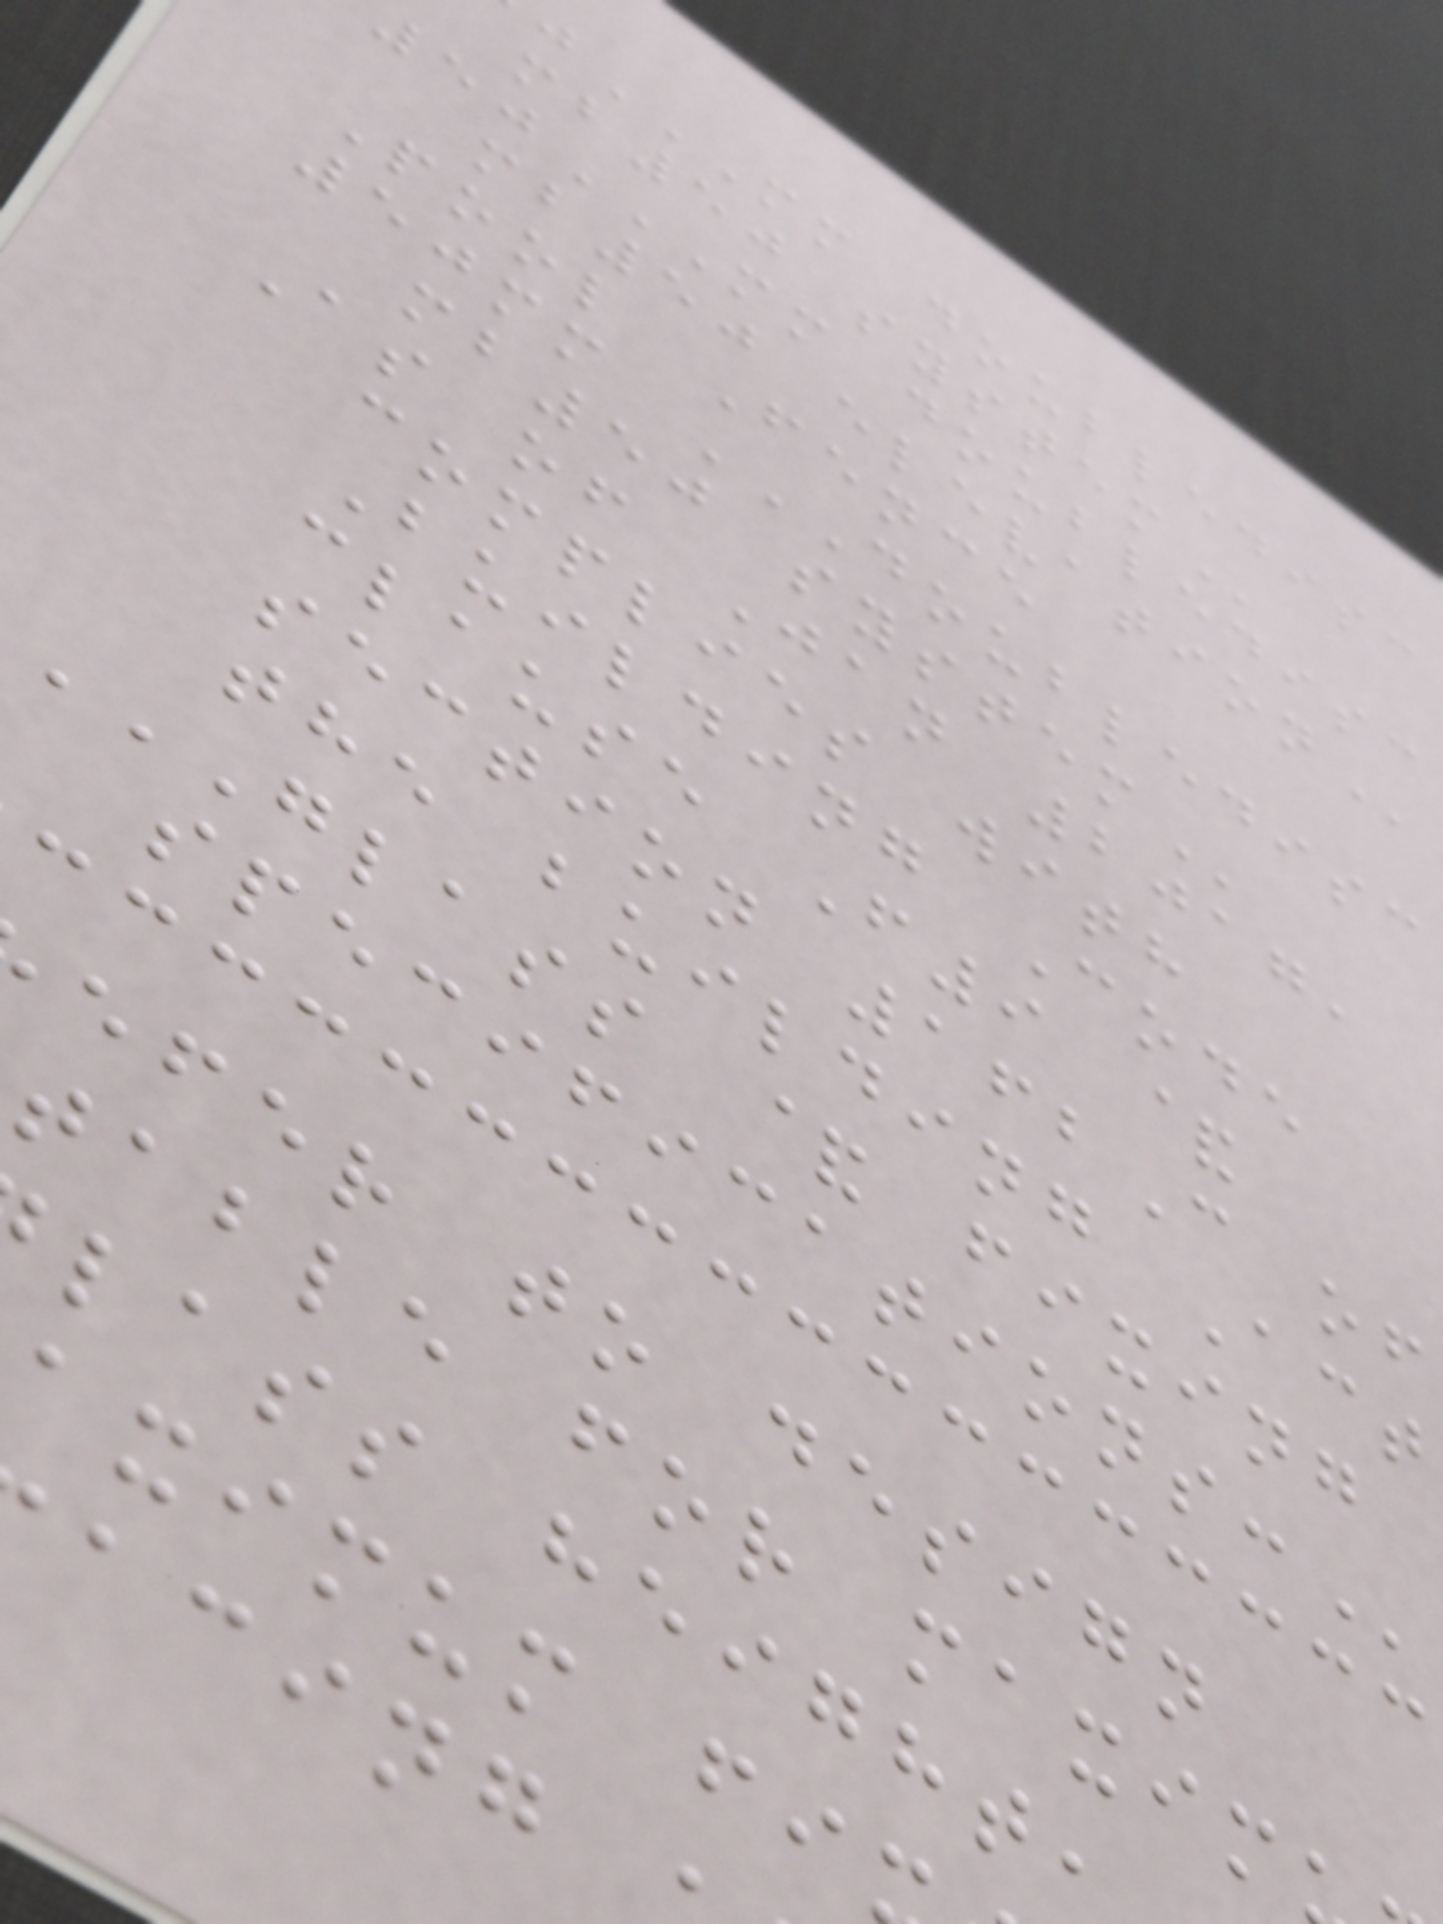mb50
50MM DOUBLEDISC
mb50
Pool Fence
50mm DOUBLEDISC
mb50
As of Jan 2017,
complies with
Building Code
clause F9 &
section 162C of
the building Act
GLASS & FIXING
efer to design
table for maxim
lass height,
aximum fi
acing
